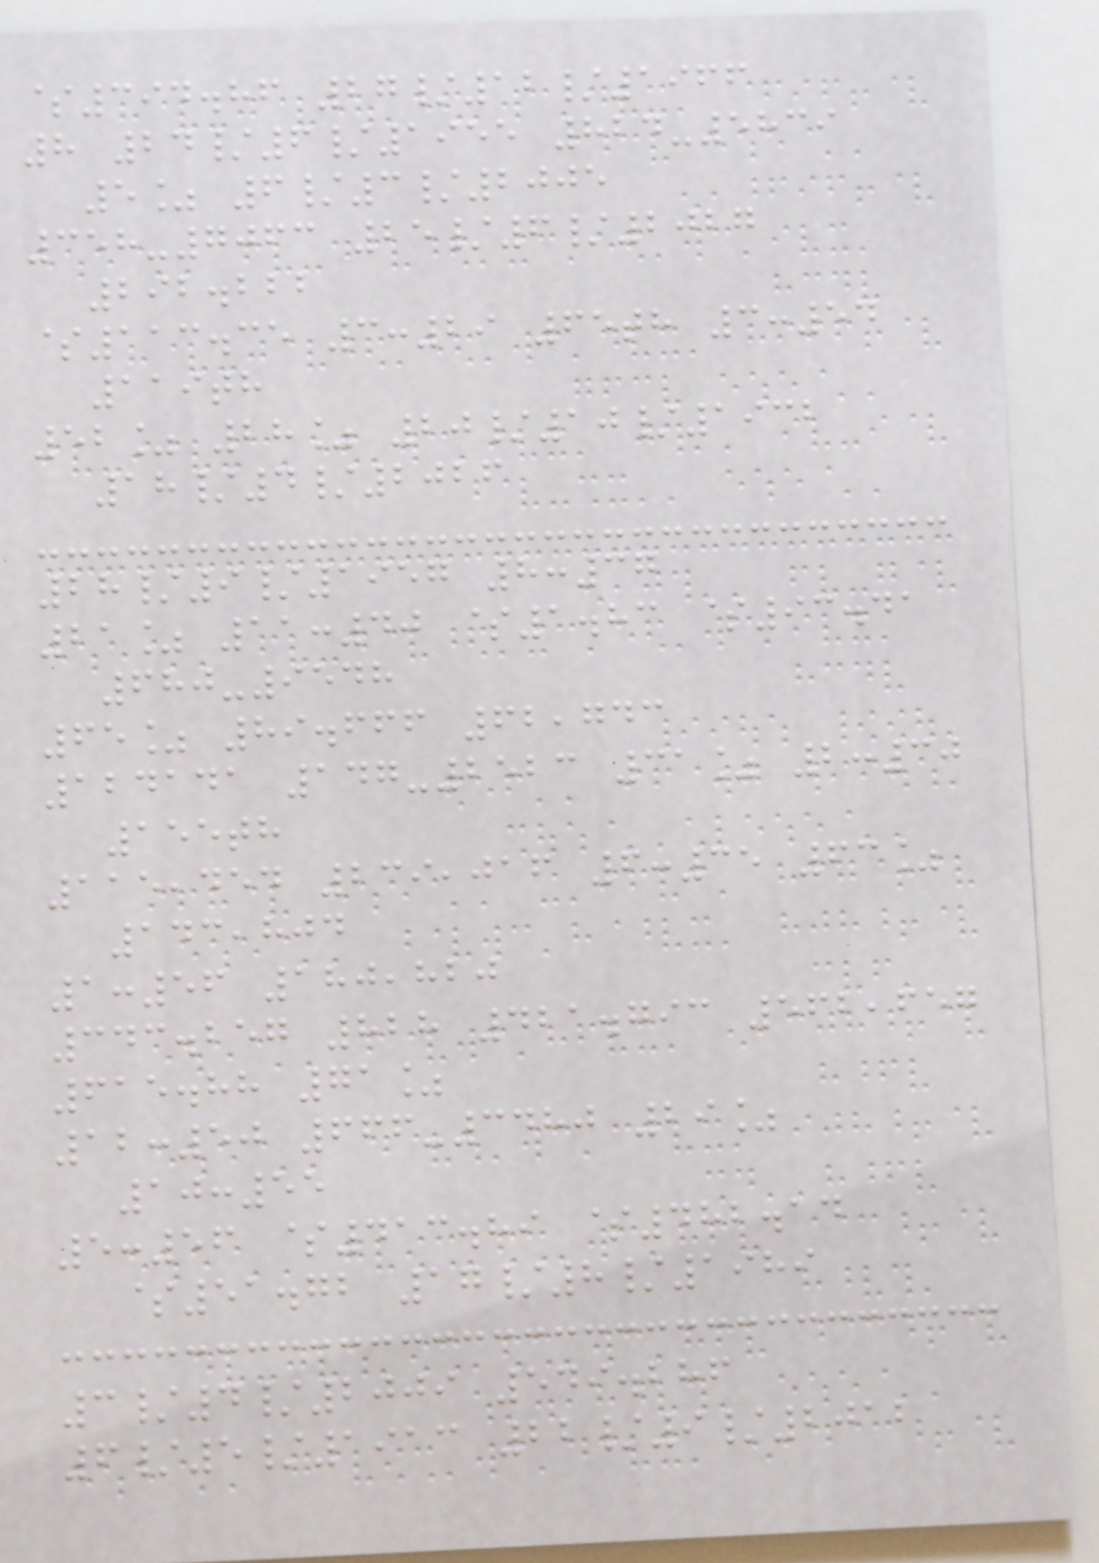$394.86 27/12/1966
8 24/6/1955 824-5839
5% 6/3/2005
358-7063 25/6/2027
292.222
$113.35 3:29 65th 3:54
119th
52% 28% 20/10/1932
18/4/2026
28/9/1957 8:37
21% 11:40 $1.83 $93.41
680-9548
65% 89.666 62,743
124141 147-2523 31% 2:30
155th
115,454 239,016 6:35 63%
143,804
1:56 180,820
343.257 828 421.793 562,657
615.88 71%
12:50 666-3480 29%
10:55
5:56 $413.89 $482.14
$51.72 17/8/1989
3/4/2009 549.286
6/5/1913 22/9/2012
